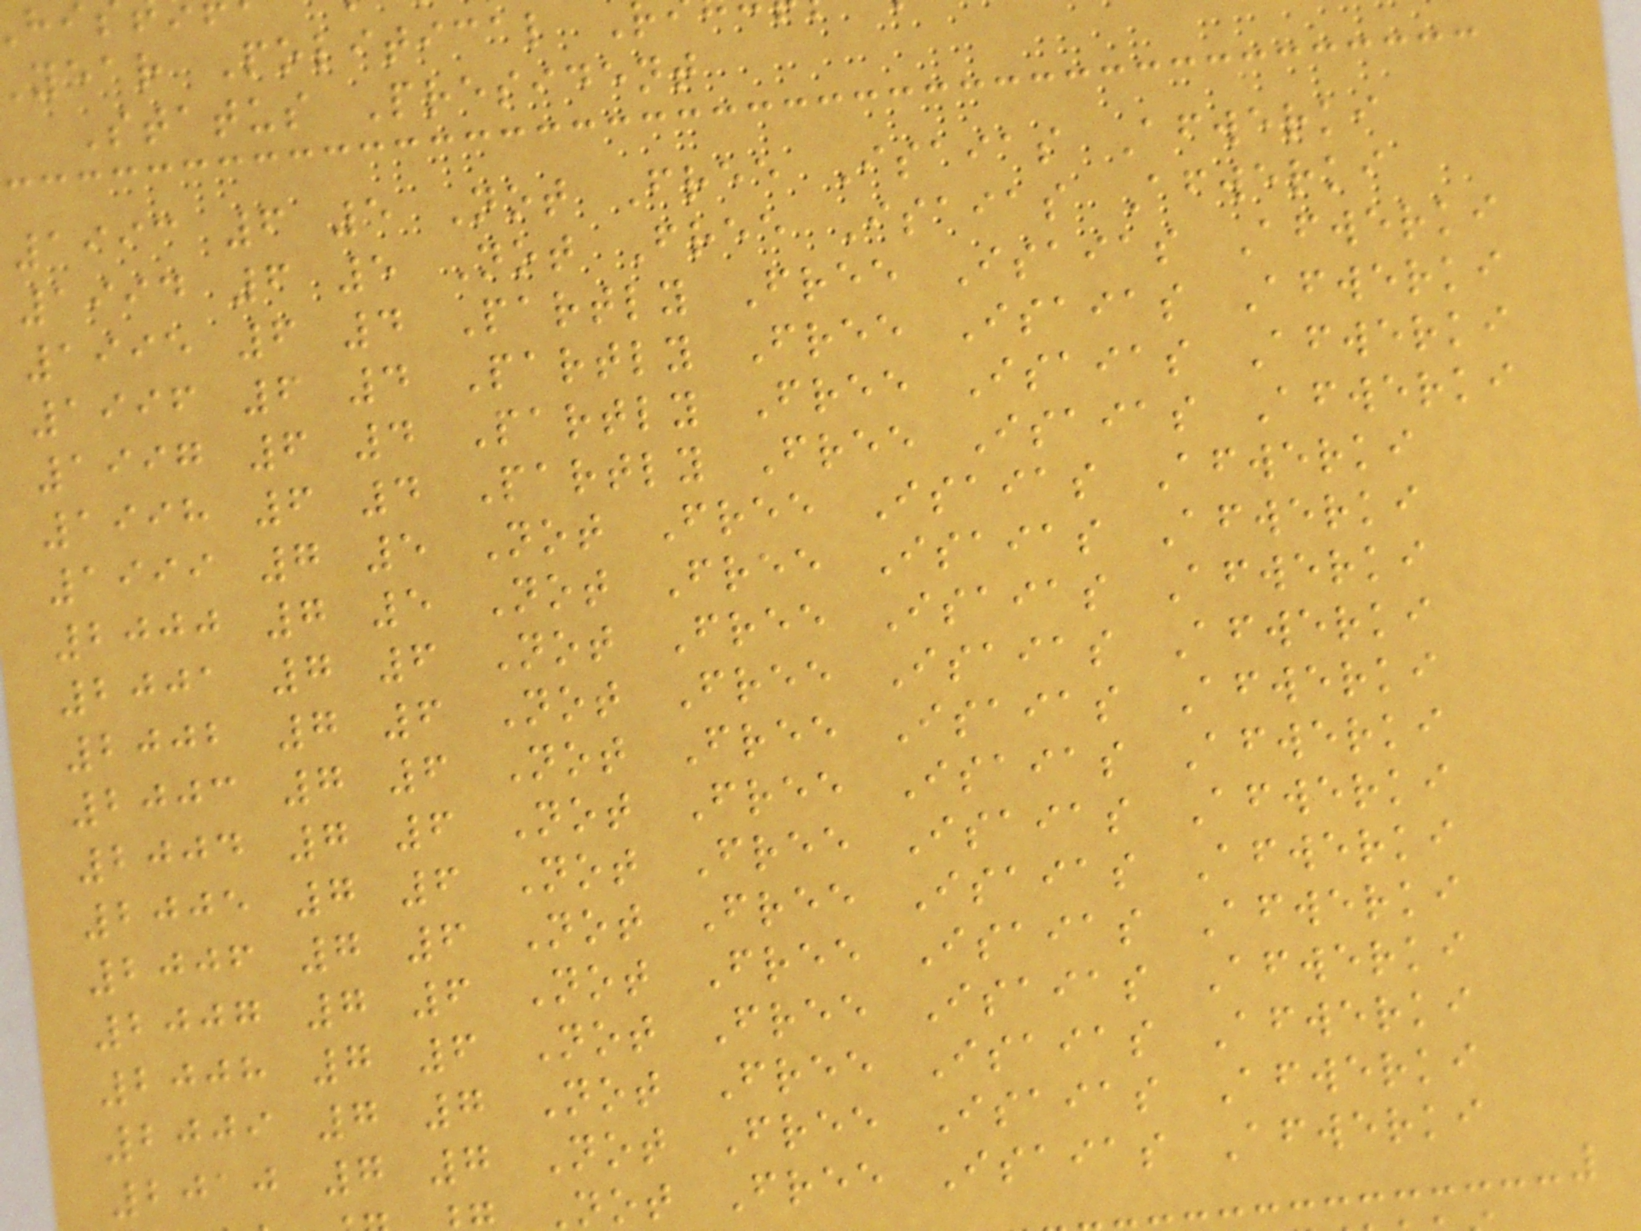year Political
Status President
1993 6 5 Not Free Isaias Afwerki
1994 6 5 Not Free Isaias Afwerki
1995 6 4 Partly Free Isaias Afwerki
1996 6 4 Partly Free Isaias Afwerki
1997 6 4 Partly Free Isaias Afwerki
1998 6 4 Partly Free Isaias Afwerki
1999 7 5 Not Free Isaias Afwerki
2000 7 5 Not Free Isaias Afwerki
2001 7 6 Not Free Isaias Afwerki
2002 7 6 Not Free Isaias Afwerki
2003 7 6 Not Free Isaias Afwerki
2004 7 6 Not Free Isaias Afwerki
2005 7 6 Not Free Isaias Afwerki
2006 7 6 Not Free Isaias Afwerki
2007 7 6 Not Free Isaias Afwerki
2008 7 6 Not Free Isaias Afwerki
2009 7 7 Not Free Isaias Afwerki
2010 7 7 Not Free Isaias Afwerki
not Free Isaias Afwerki
